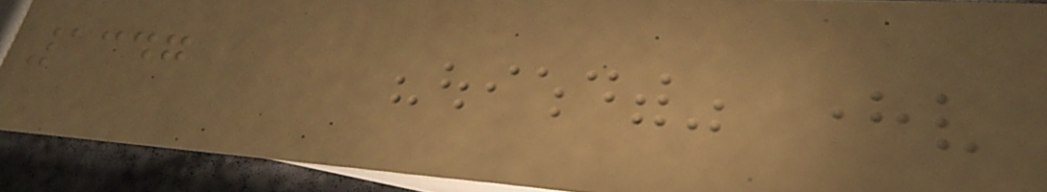1347
